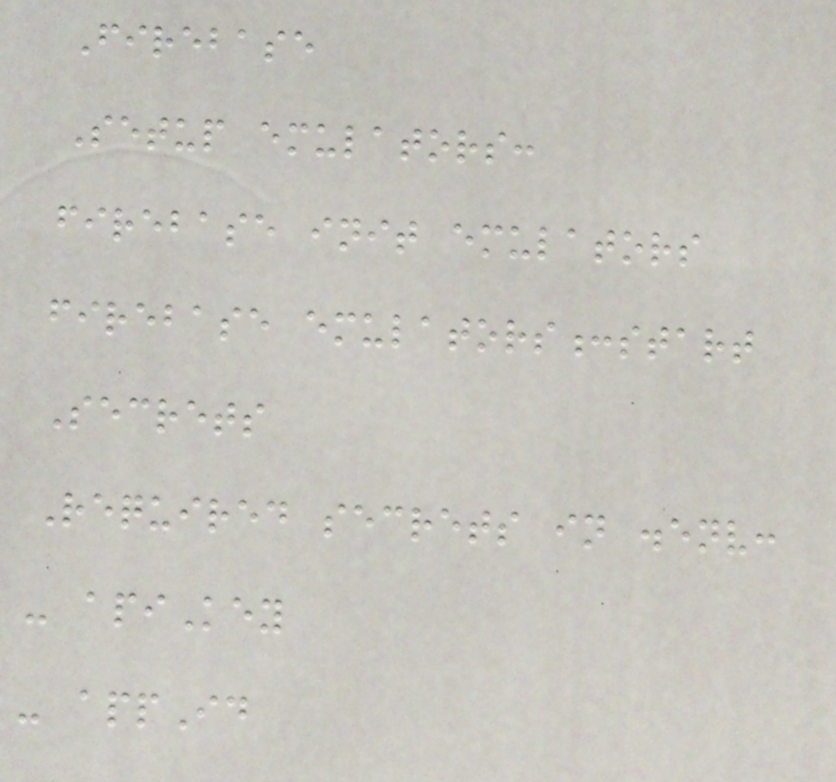Firebase
Setup emulators:
firebase init emulators
firebase emulators:start
Secrets
Required secrets in .env:
- apiKey
- appId
